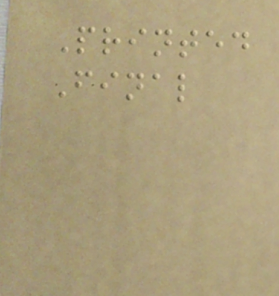Printed
Final
